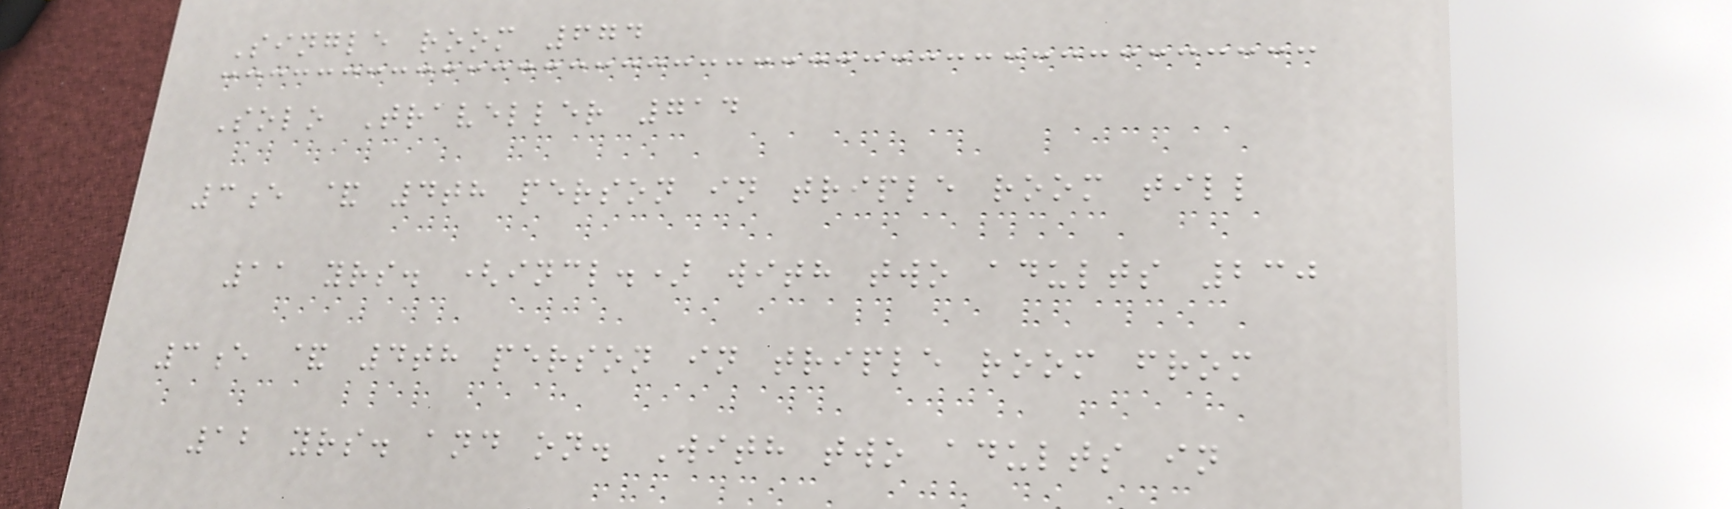Single room 674
Solo Traveller 714
3e & 4th person in triple room till
11 yrs. (incl.) with two adults 230
3e & 4th person in triple room from
12 yrs. and on. With two adults in
